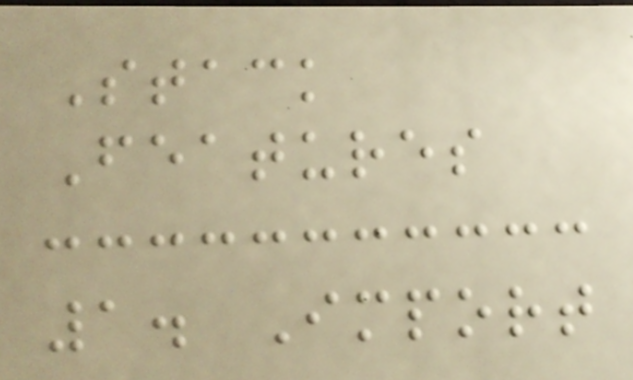Stack
Features
1. Import
